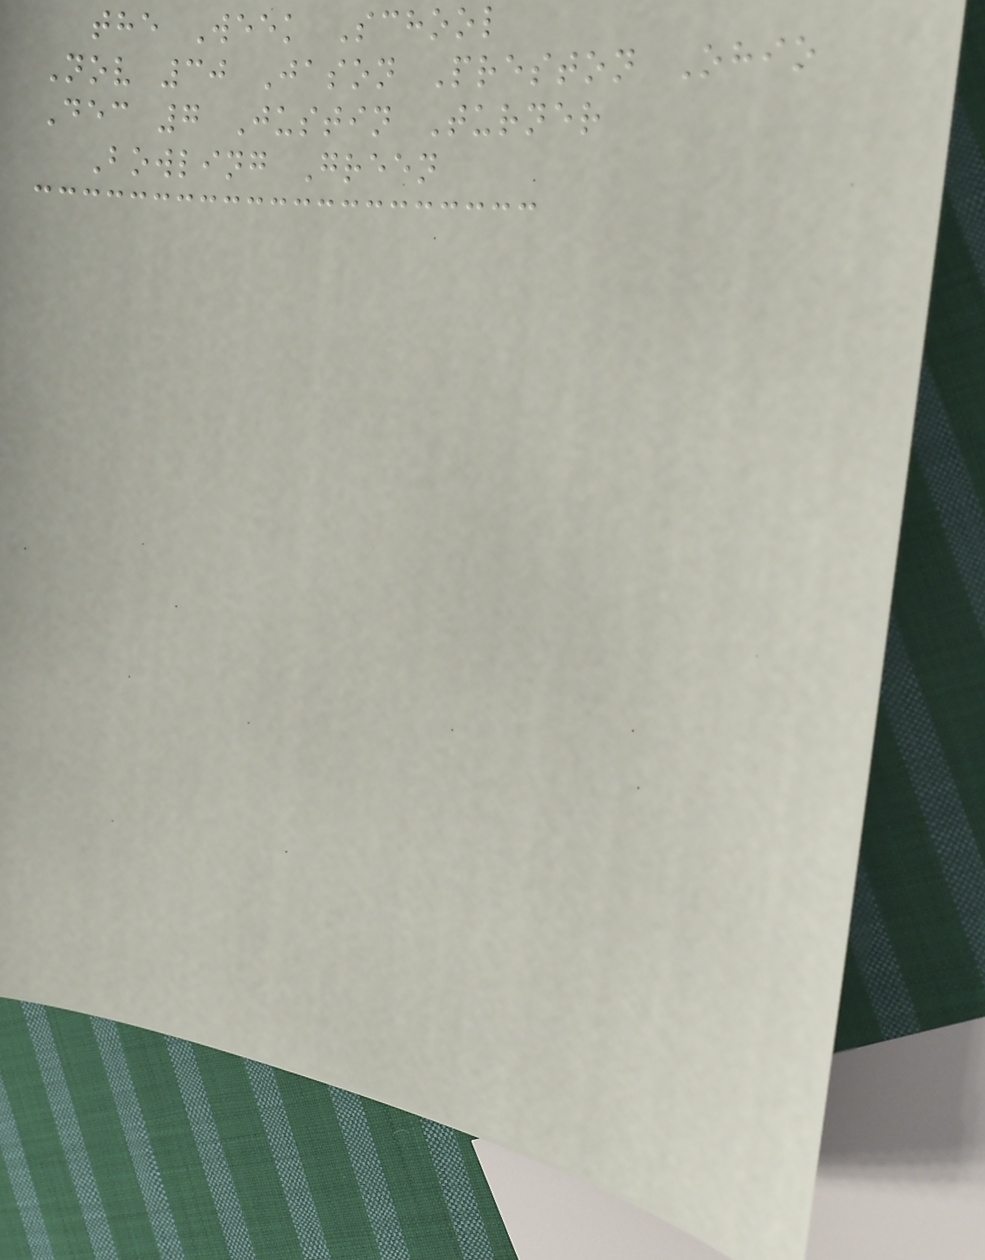the Week School
Nov 30 Jason Preston Ohio
Dec 7 Justin Turner
Bowling Green
